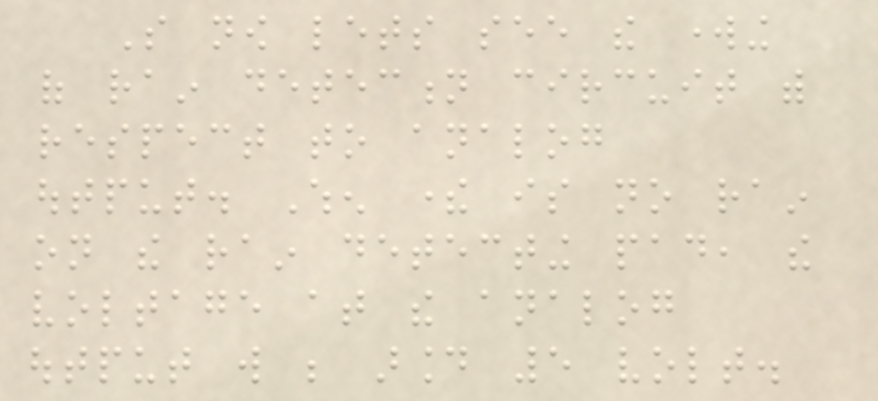So now lets see the working
of rain detection circuit with
respect to analog
output. When there is no rain
on the rain detecting pad, the
voltage at the analog
output will be around 5 volt.
